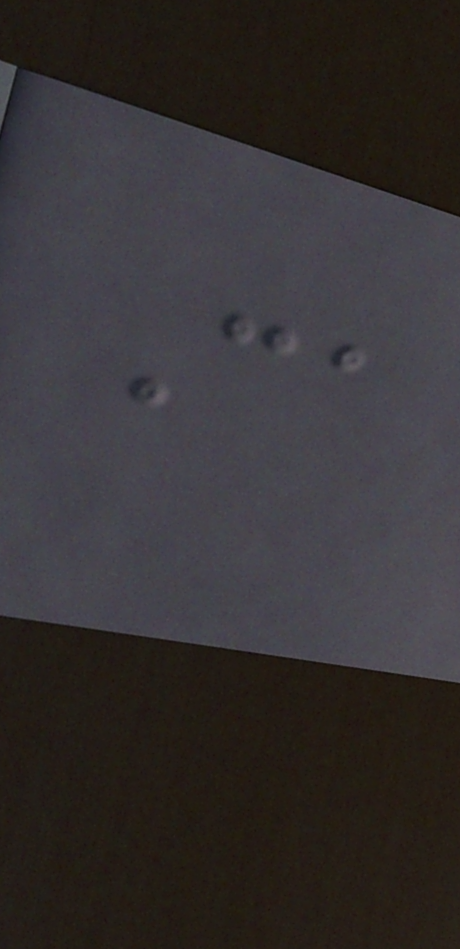Ca
